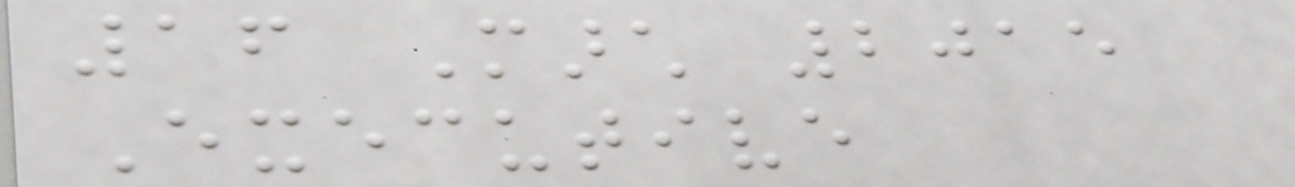16 March 2015
Executive
